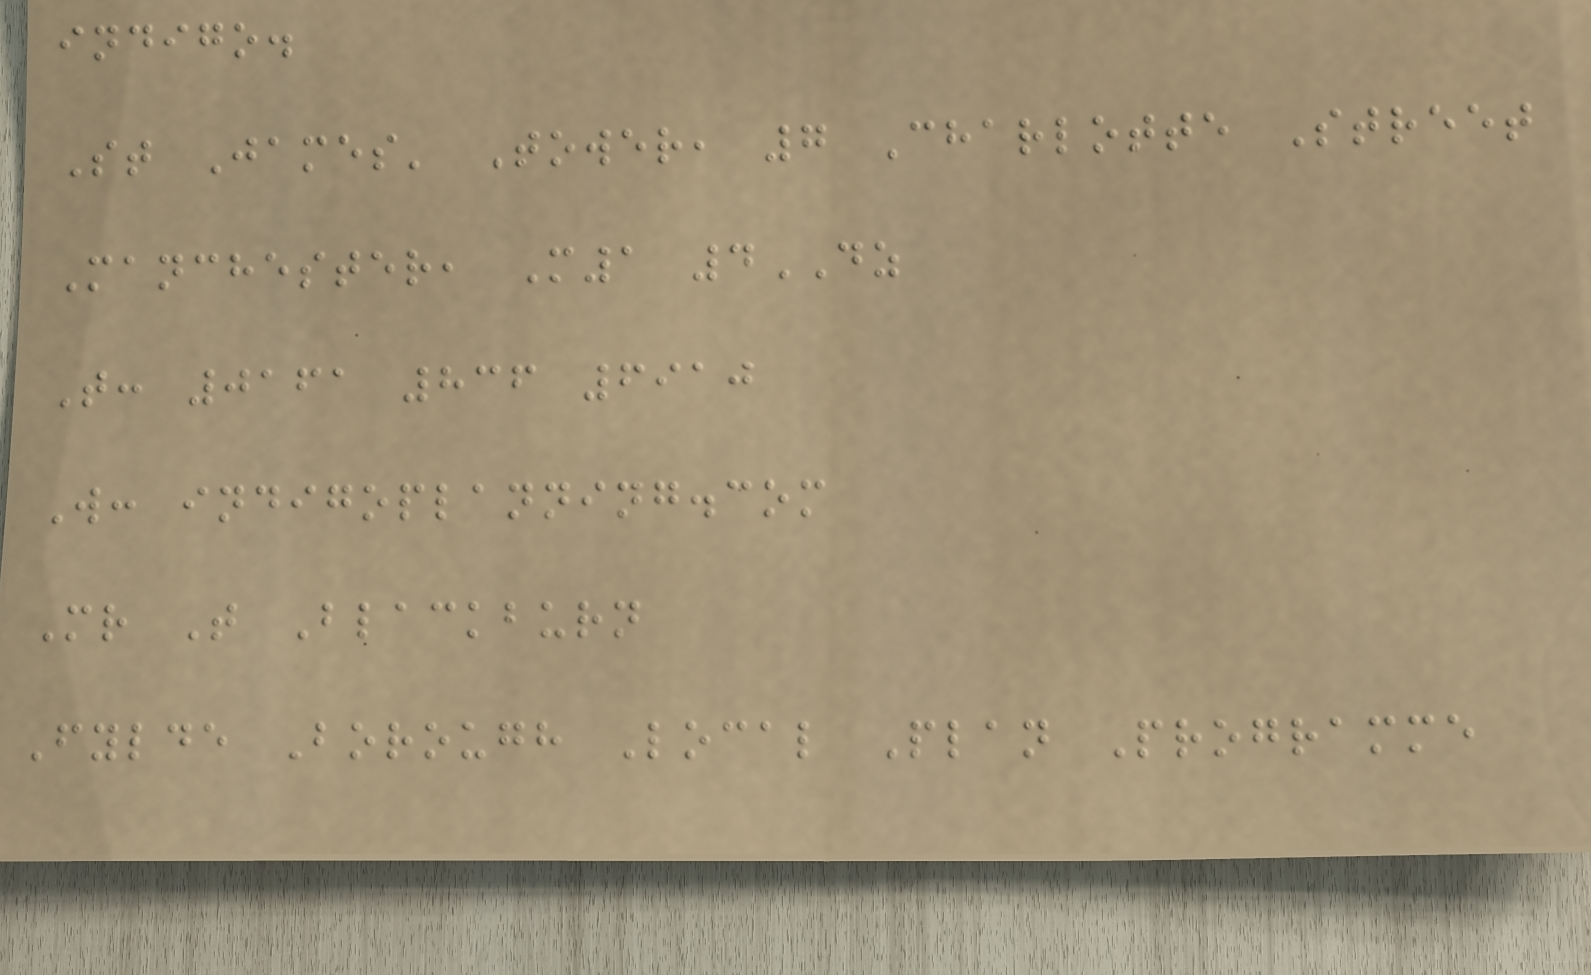indigo.
St James' Tower, 7 Charlotte Street
Manchester, M1 4DZ
T: 0161 836 6910
W: indigoplanning.com
Mr T Blackburn
Fylde Borough Local Plan Programme
